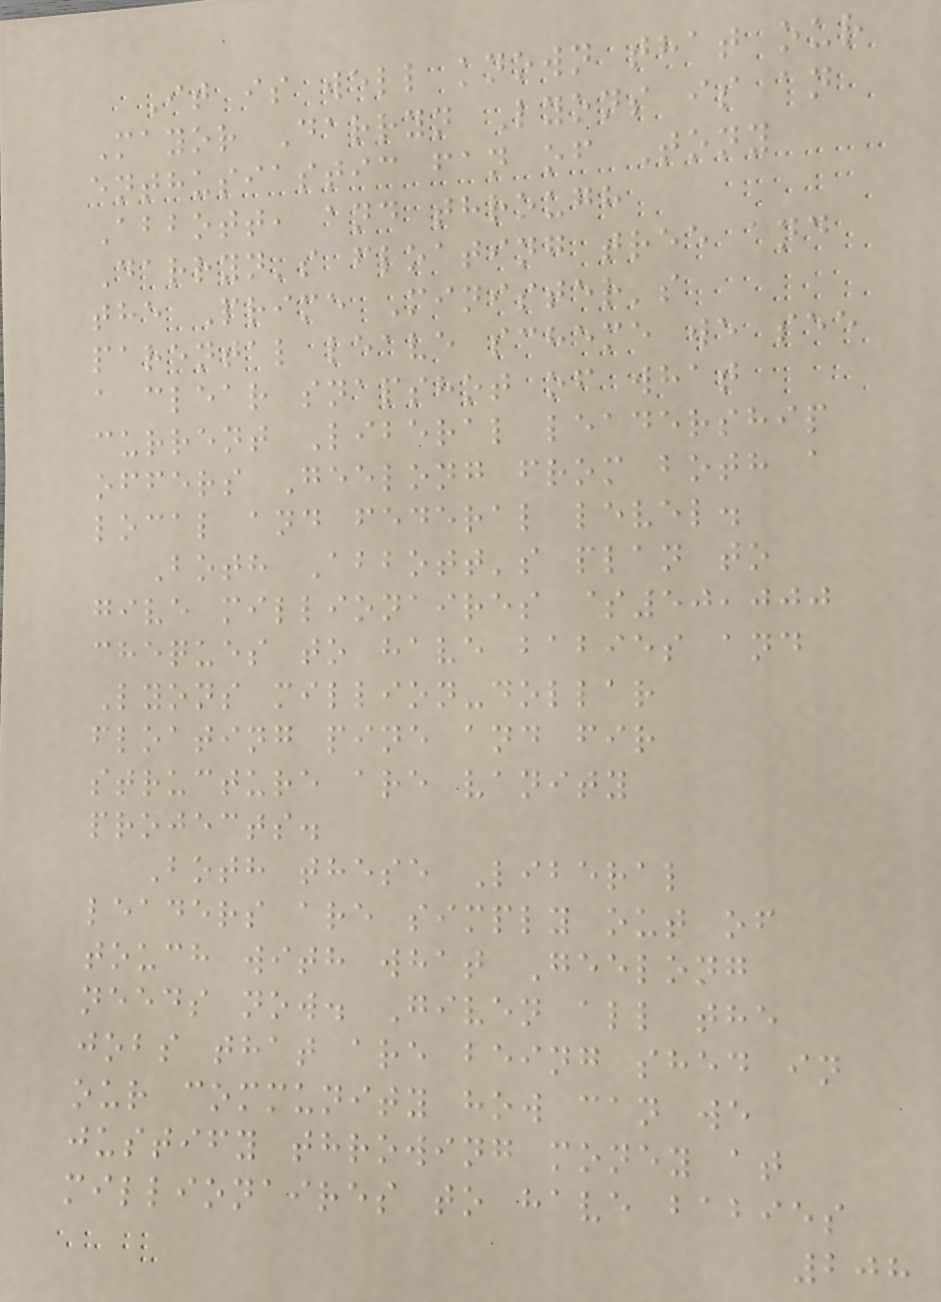It is well known that our
Mayor Darryn Lyons is an
enthusiastic fan of Tony
Abbott, and through
Darryn's floating tree and
the Prime Minister's
parental leave scheme we see
a clear snapshot of what
current Liberal leadership
offers Geelong from both a
local and federal level.
Both Abbott's plan to
give millionaires $50,000
cheques to have babies and
Lyons million-dollar
floating pine and fir
structure are vanity
projects.
Both these Liberal
leaders are simply out of
touch with what Geelong
needs now. Given all the
jobs that are being shed in
our community how can we
justify throwing money at
millionaires to have babies
208
